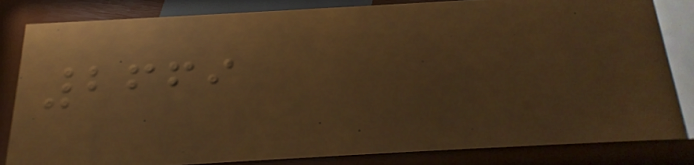2669
